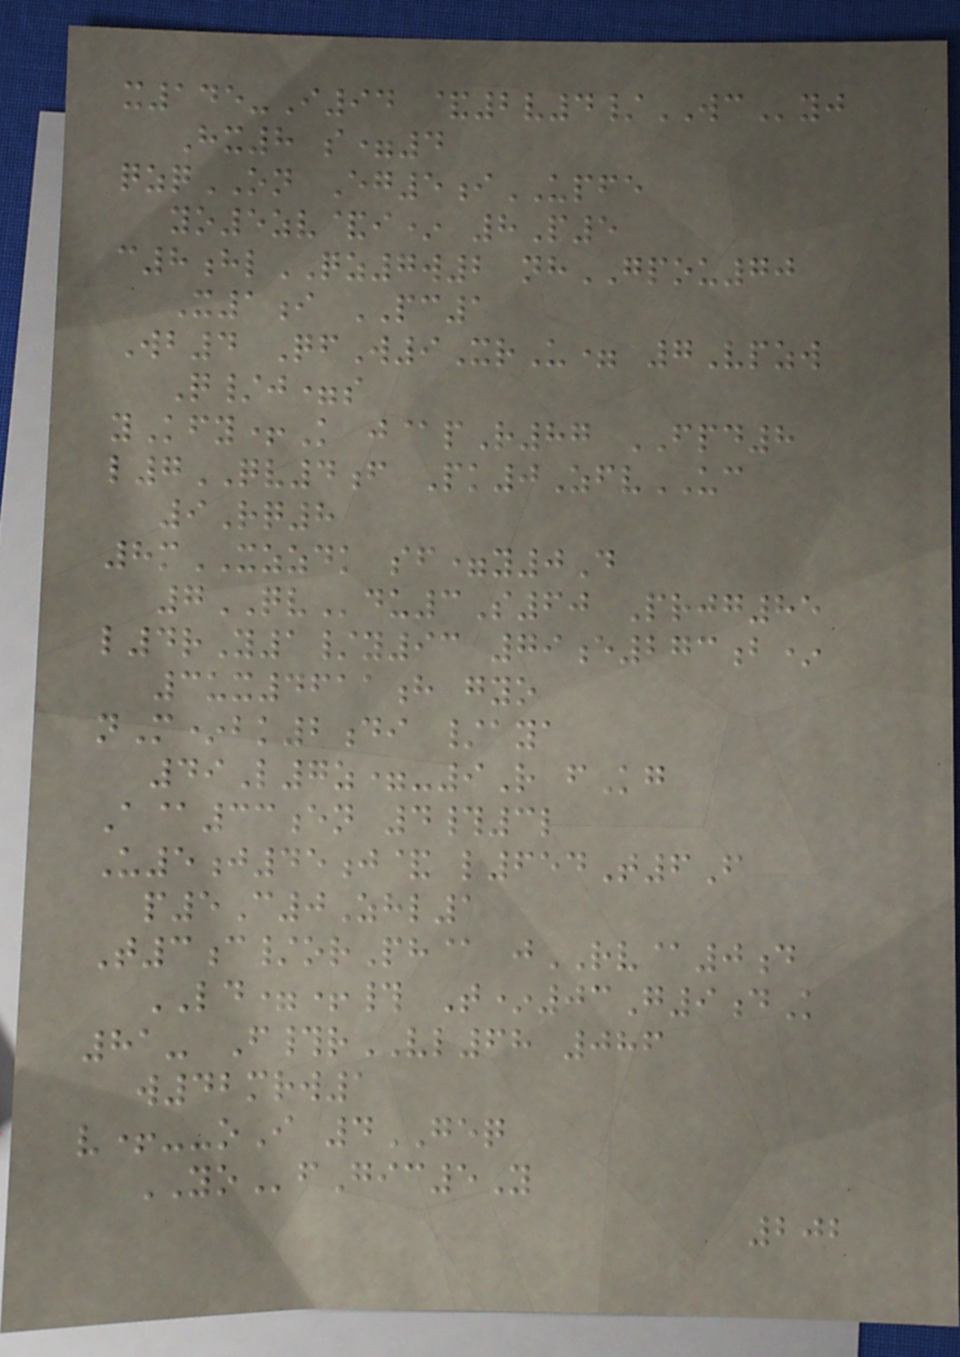x145-I94 &2v4/WCyj
Hx8 s=4
qzqON Eg5iUPFE
yo5zv&i* 8P5
c8hlQZ7w2 nhGPOU70
X1i PC1
Wb4 QfW9XrU= 7Vpzw
Q/j=s
yKfy+K j@pR87 FPD8
l7QV4f Pk0ZfvUC
9Rq8
8mXZZDK sf=y0D
7QVdu3S60 Prjg85
l4rY1/y93 79e273b*
3ux4611h gyo
nM*bk2di /aya
49L7z=-9R fKg
A@33en 4#3l
U5j45j& l654T6F
p5C0Zhl1
T3c/orPh@ jRV@0d
LD=+# T*03G9dK
81- F#rVL68 086
w42mrw1
v+--oI 4GEQ
YOfGic5Y
202
